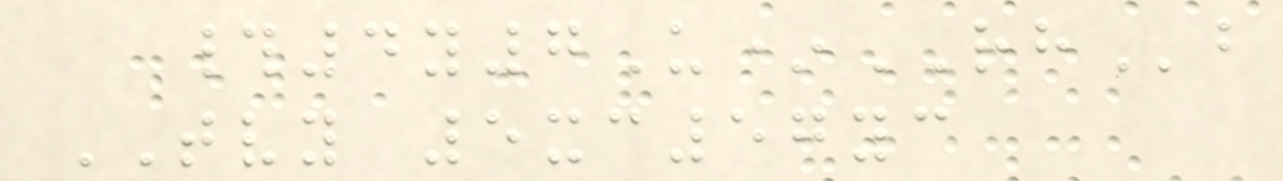#4y7U*RHb
TVY 5xc57yc
